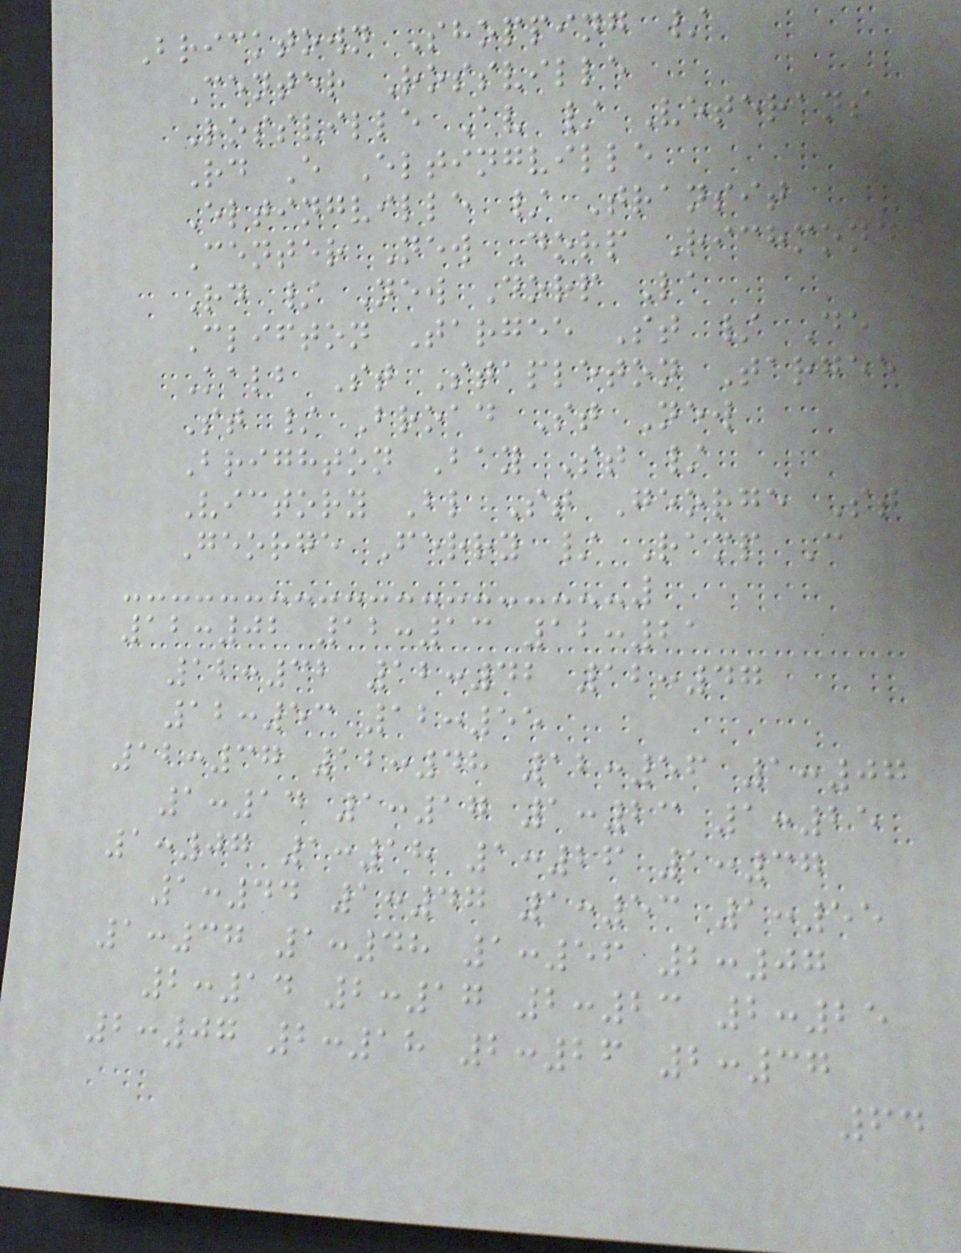Bricktown Shopping /
Center Rossville
Rossville Av / Veterans
Rd E Eltingville
Eltingville / Transit
Center New Dorp Richmond
Rd / New Dorp La
Clifton Targee St / De
Kalb St Stapleton Targee
St / Broad St New
Brighton Bay St /
Victory Bl St George St
George Ferry / Ramp C
12:02 12:13 12:21
12:32 12:42 12:47
12:53 12:55
12:37 12:48 12:56 1:07
1:14 1:17 1:23 1:25
1:07 1:18 1:26 1:37
1:44 1:47 1:53 1:55
1:37 1:48 1:56 2:07
2:14 2:17 2:23 2:25
2:07 2:18 2:26 2:37
64
